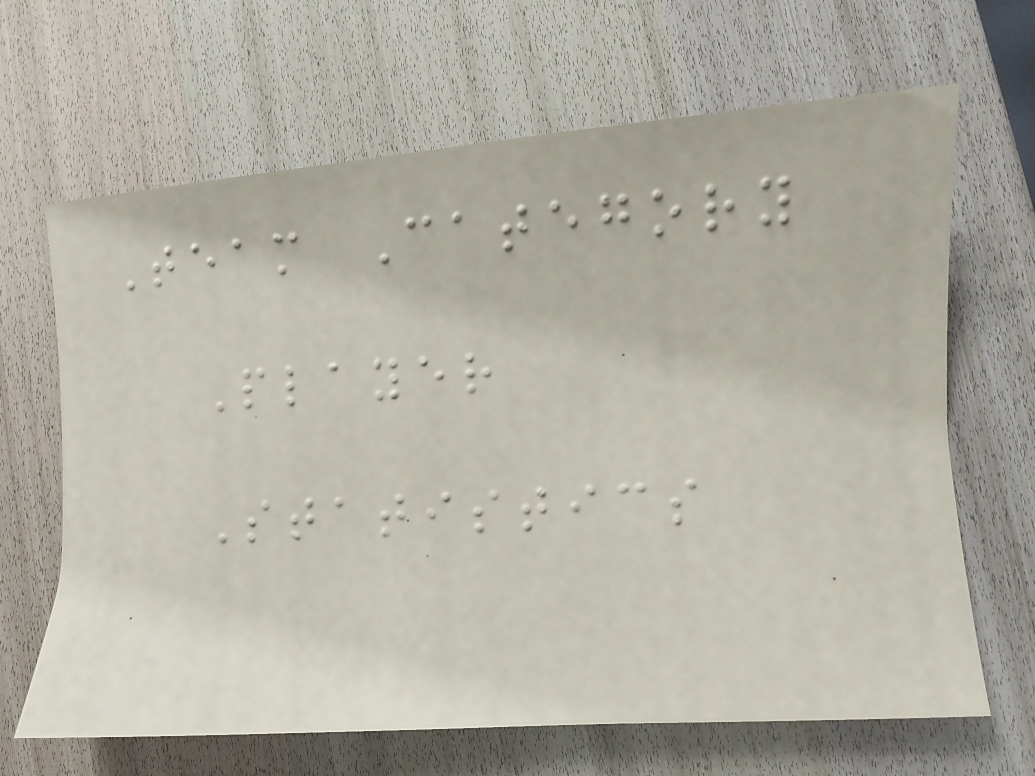Team Category
Player
Statistics
